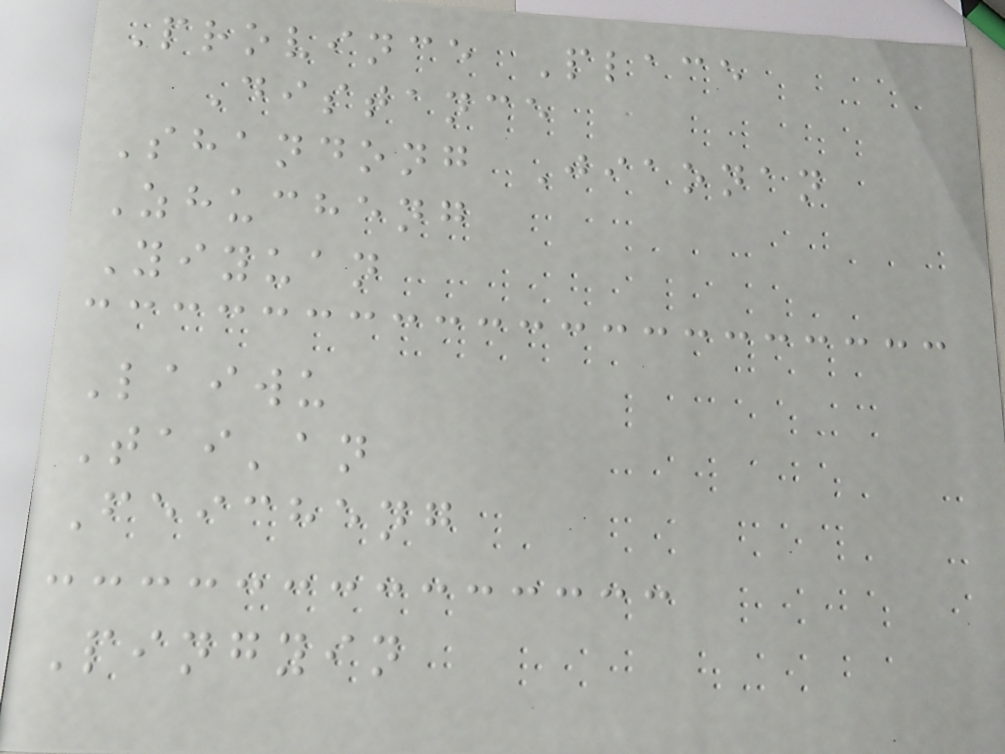Province Place
Distance
Shandong Jiaonan
Zhucheng
Yiyuan
Laiwu
Tai'an
Feicheng
Pingyin
